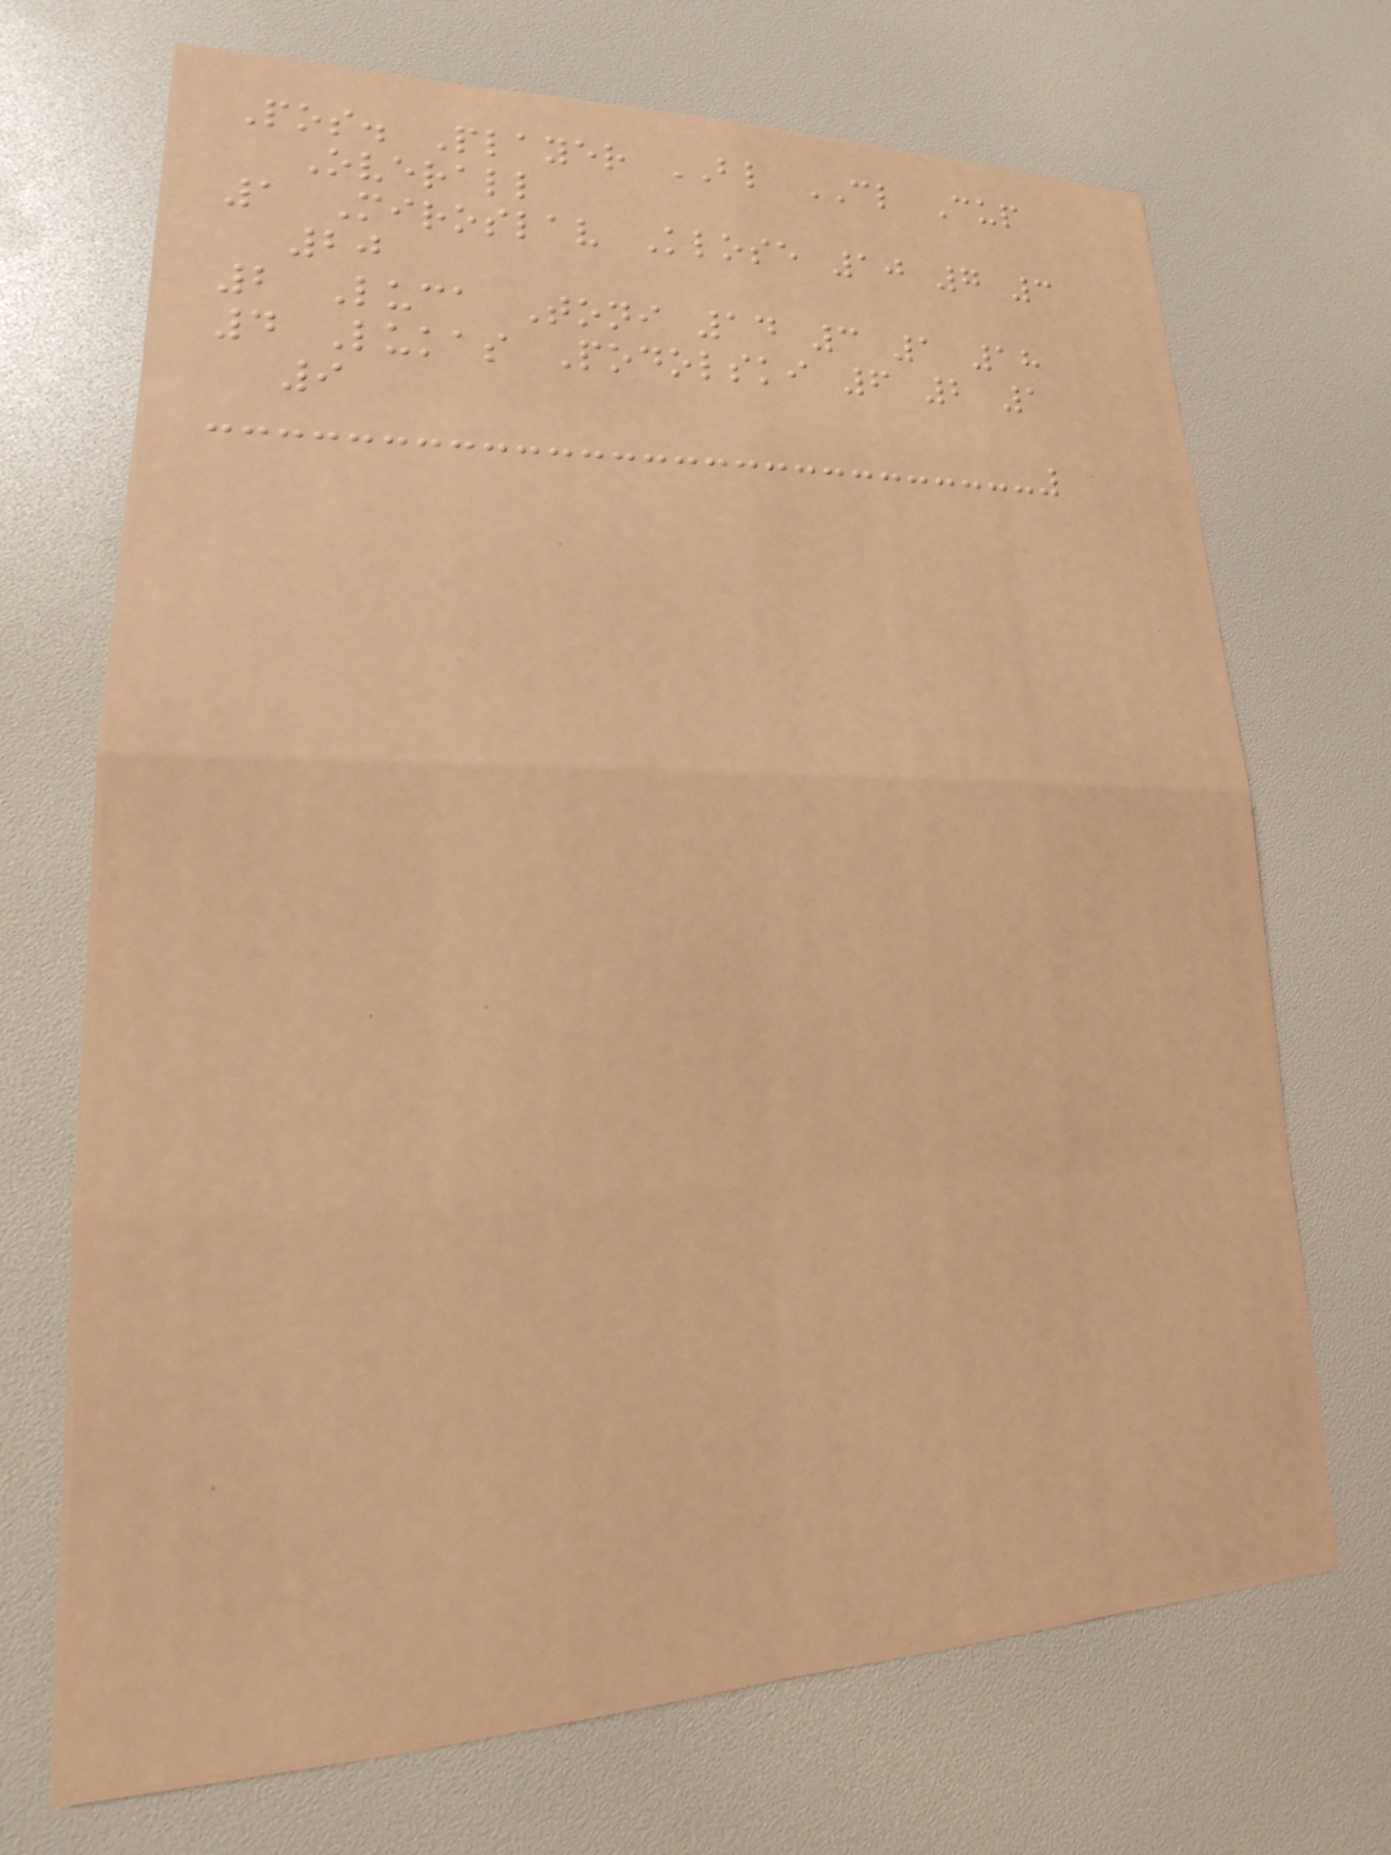Pos. Player BL CL Cup
Overall
1 Miroslav Klose 10 7 3
20
2 Luca Toni 14 3 1 18
4 Lukas Podolski 6 2 1
9
